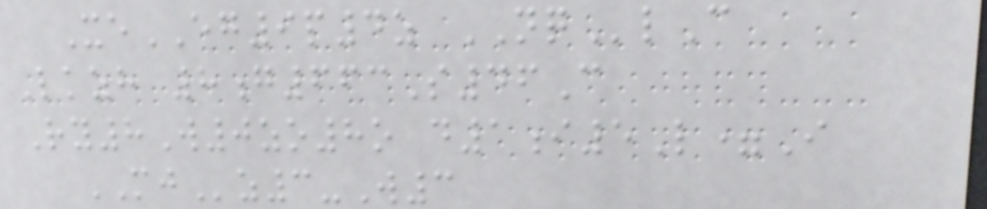XeEG9p4z NQlC
Lkzh 8g663S46C
Ry8W0zo8o d1i5L=I
MJz3-W3
